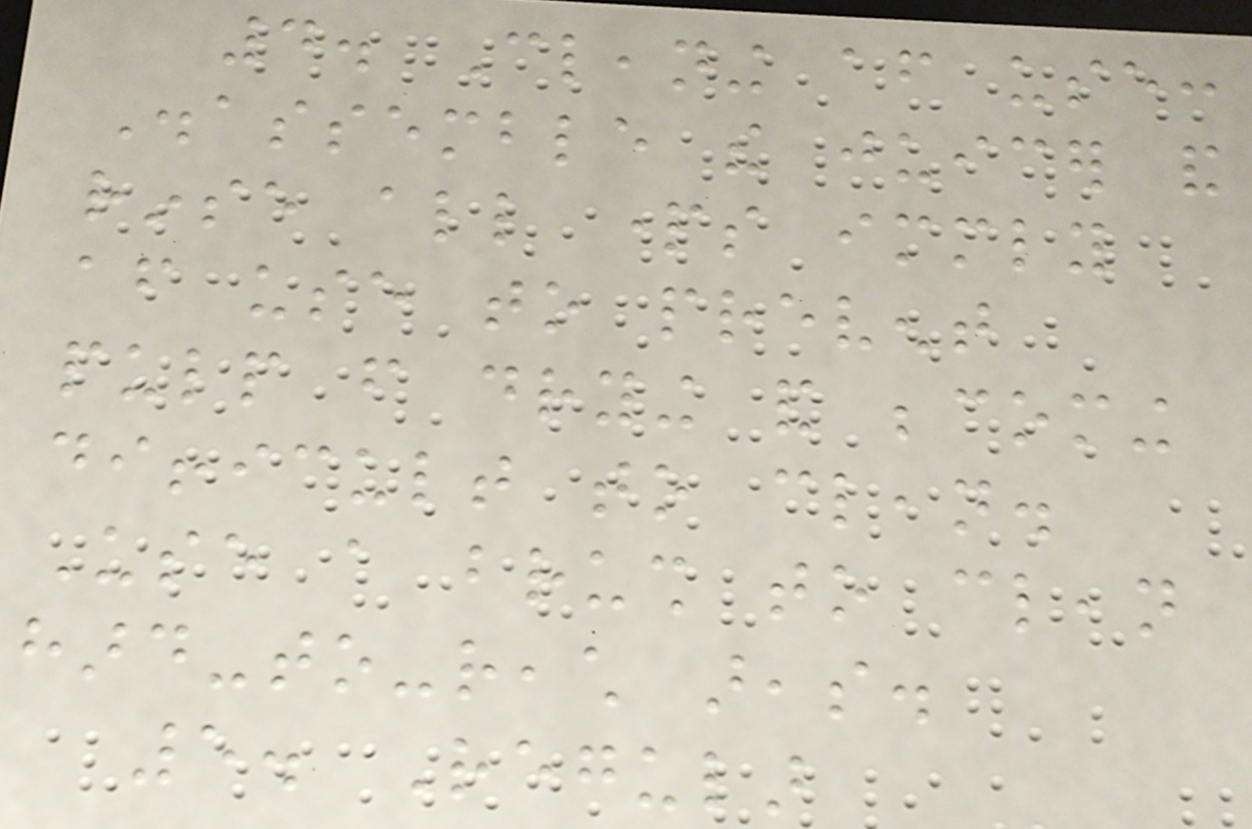4. Cleaning after use:
Disassemble the juicer and
rinse all parts immediately
after use to prevent
pulp from drying and becoming
difficult to clean.
Use a brush to clean
hard-to-reach areas.
5. Regular
